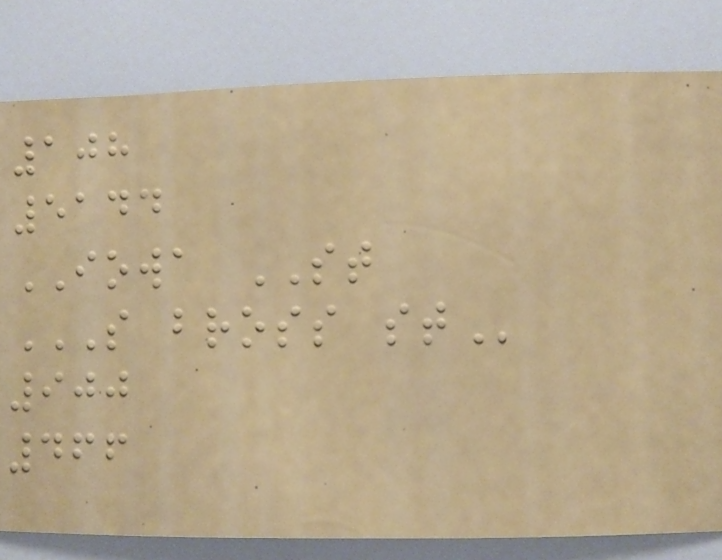108
5144
IOWA ST
S BROSS ST
900
466
